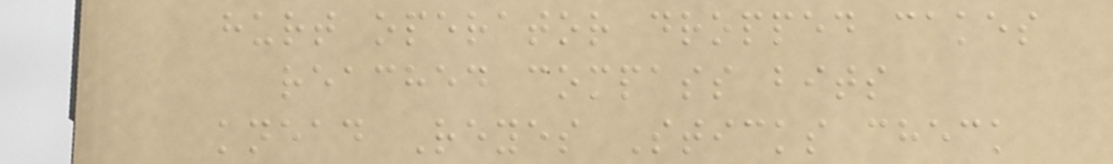hurt operator dropped cakes
reached compass bits
knead Reyes Sticks check
